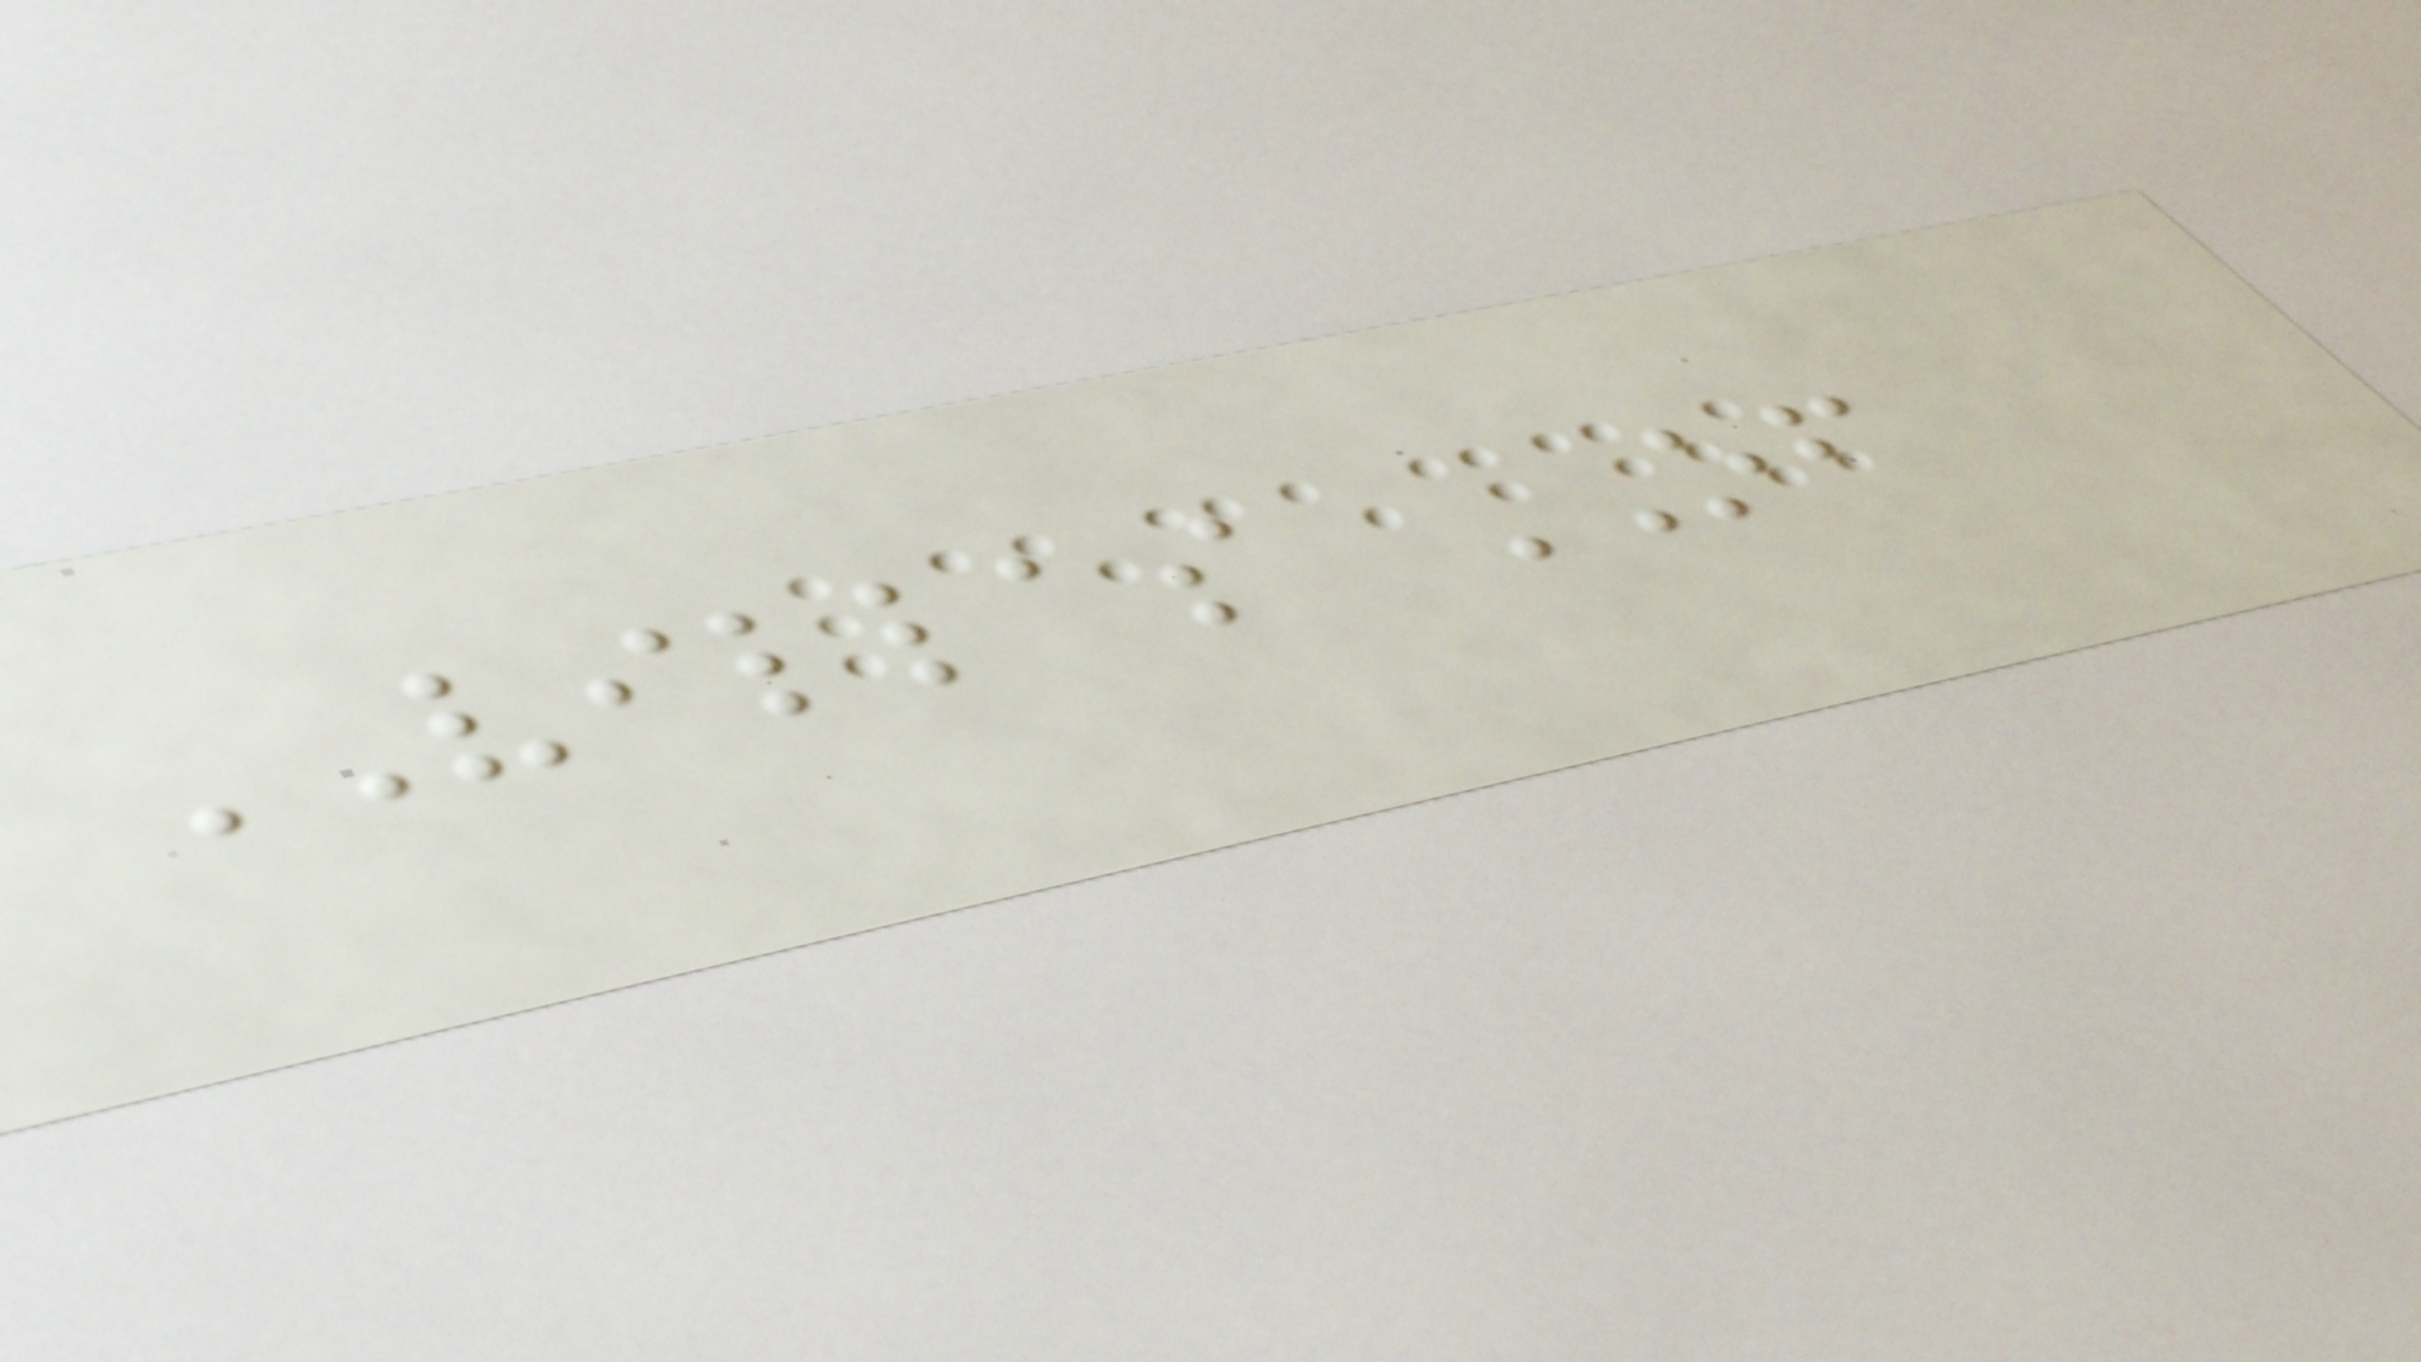VILLAS OF
